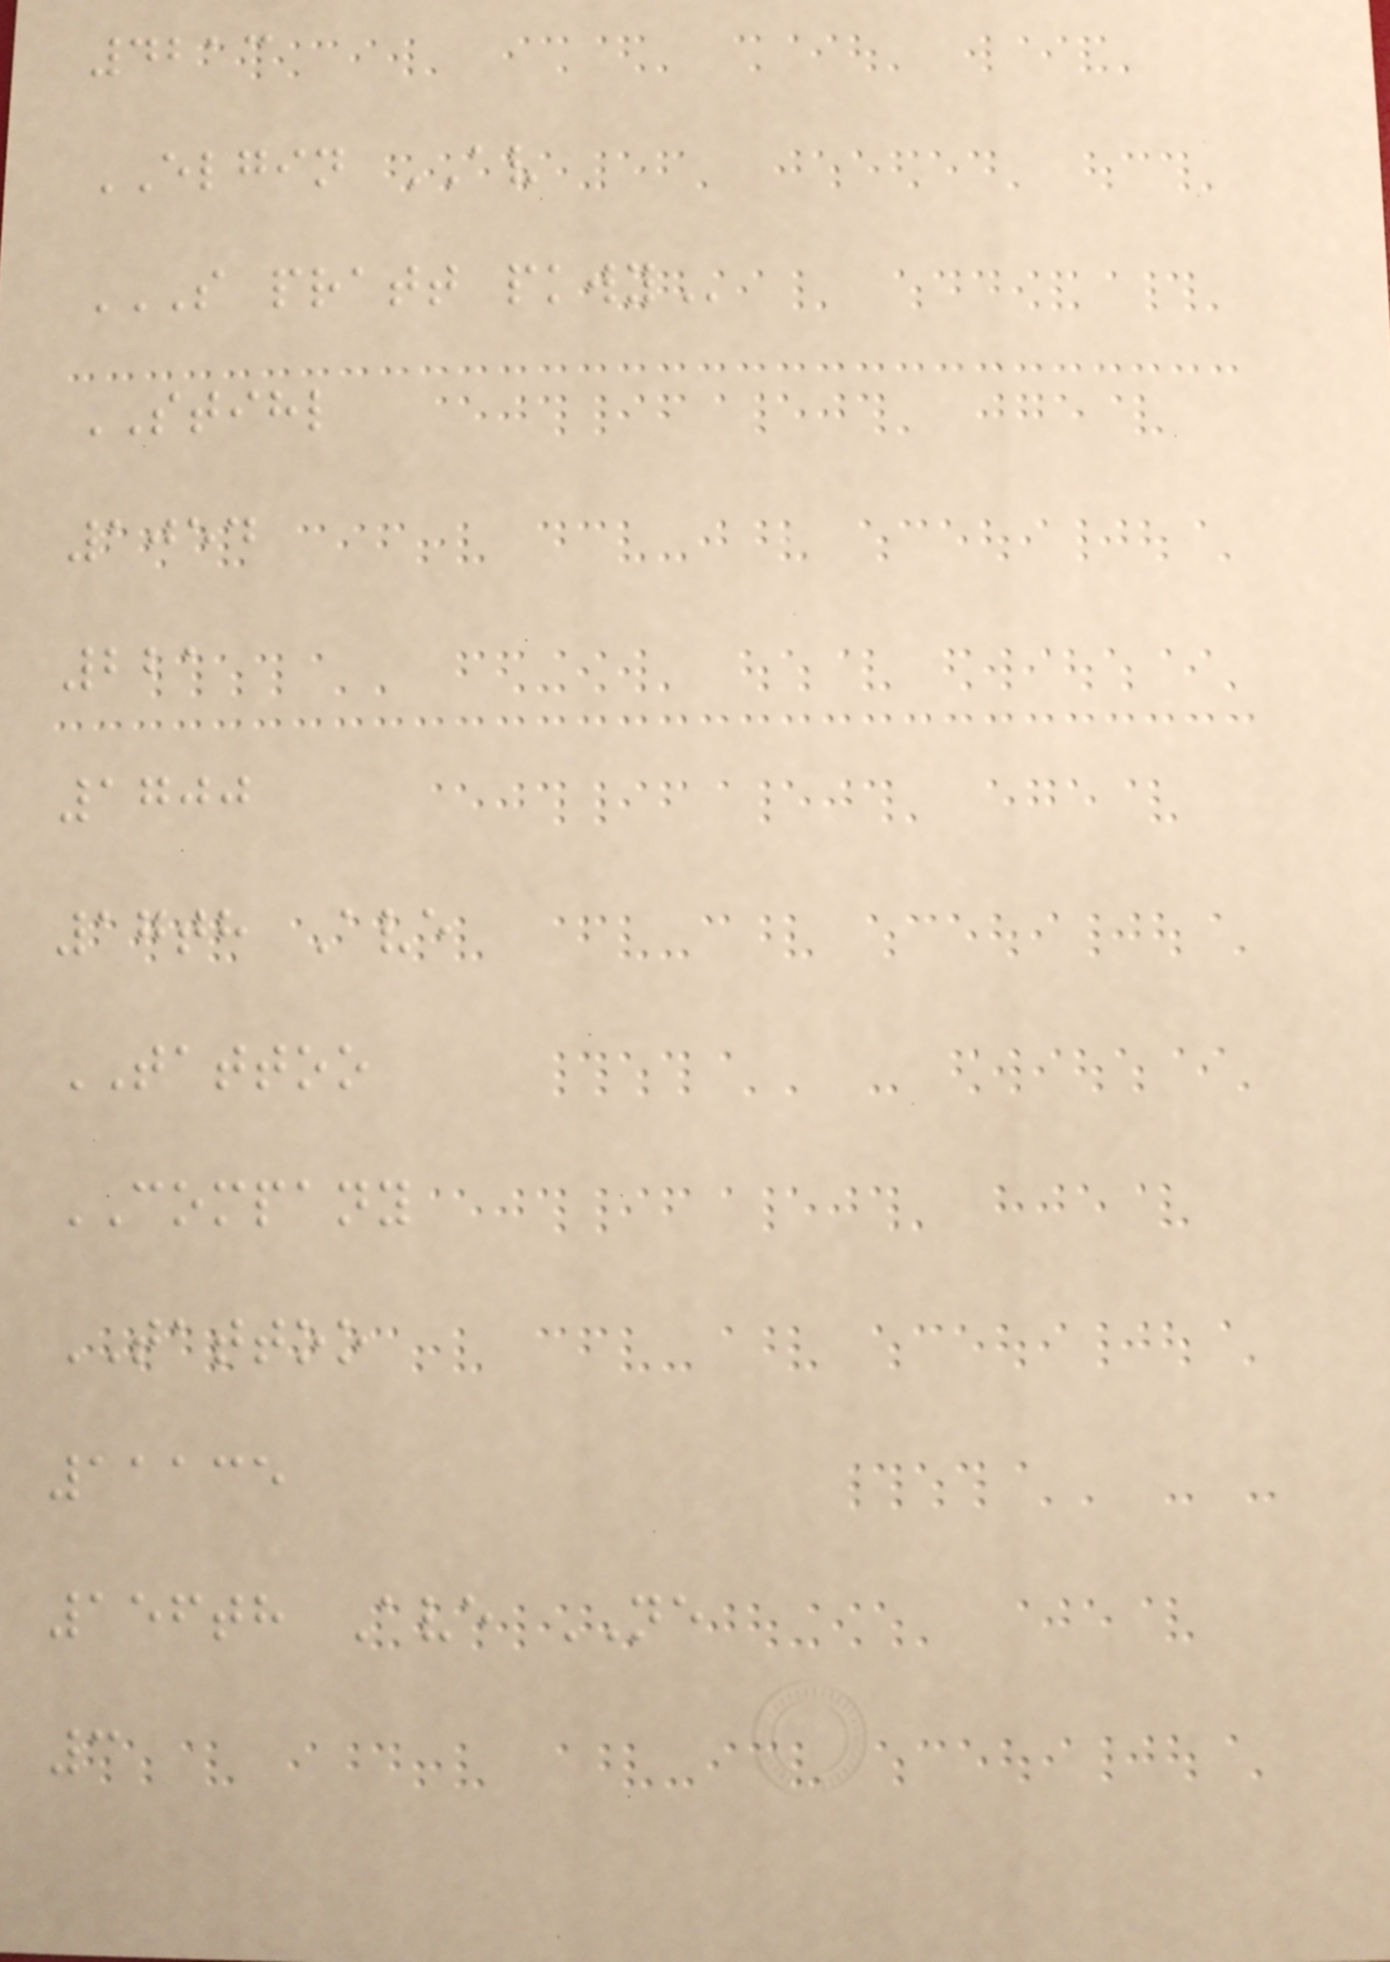4213
ELGIN AV
S PRATT PKWY
STIHL
1054
221
1700
17th Ave
TATTOO
COMPANY
TATTOO
11135
156th Ave NE
3
